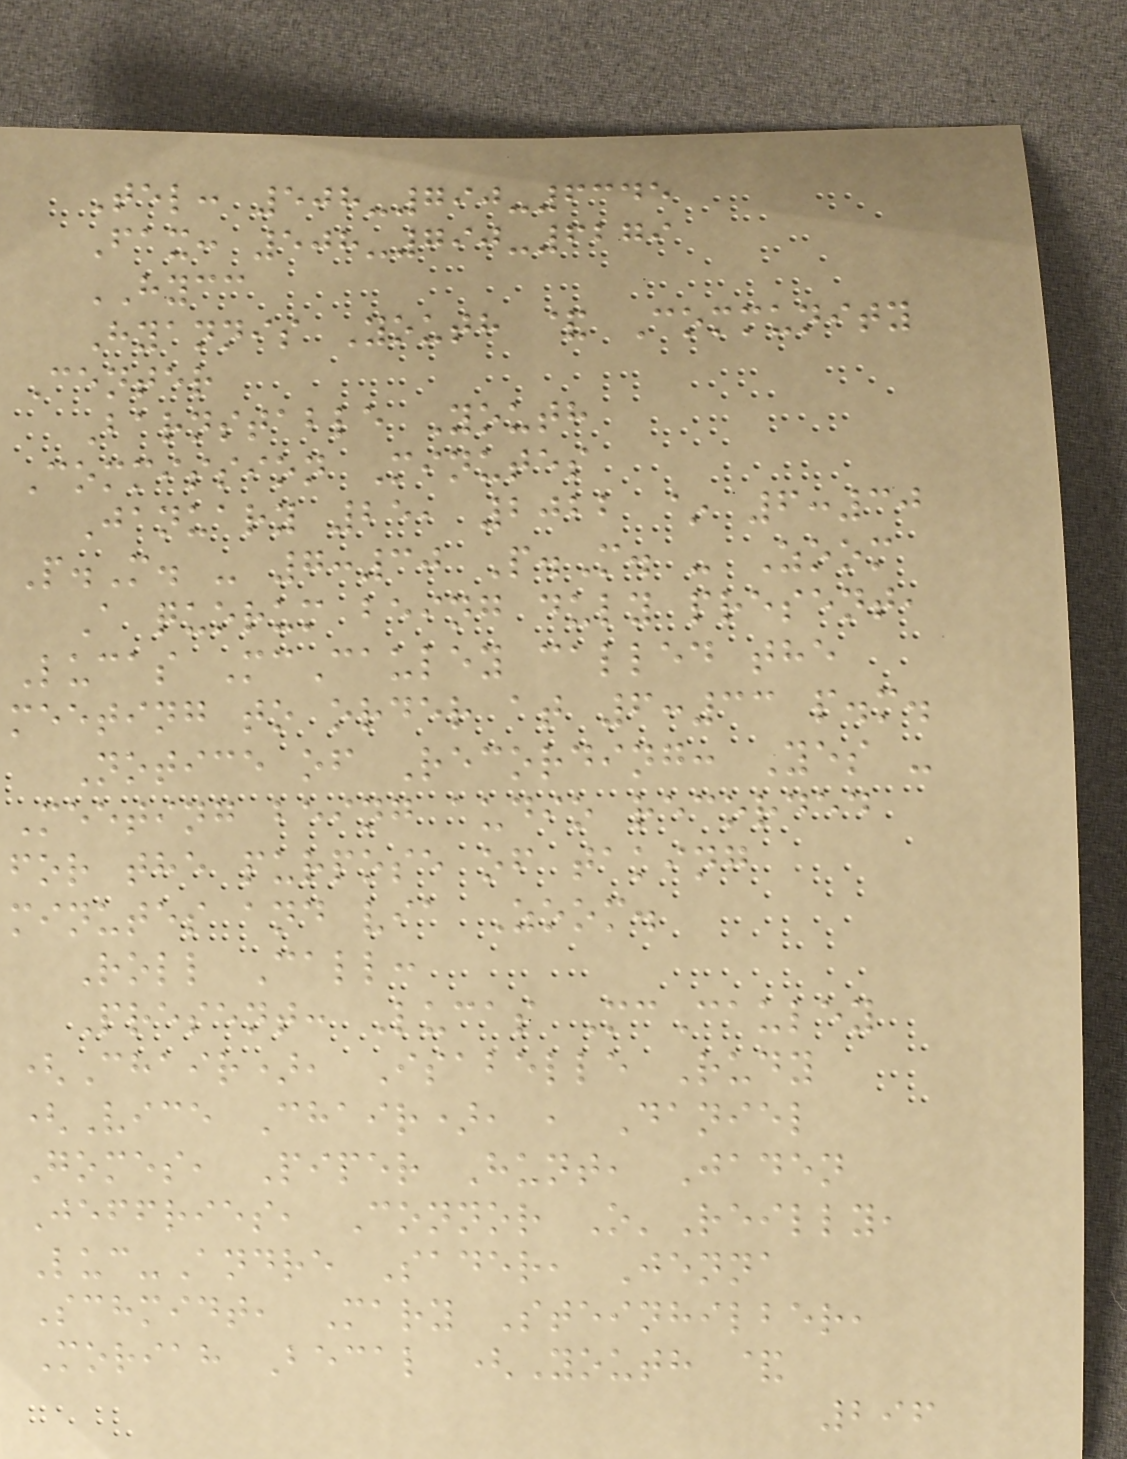Tel: 508-790-6345
Fax: 508-790-6279
HYCC
Hyannis Youth & Community
Center
Barnstable Youth
Commission Minutes
January 25, 2022 ~ 6:30
P.M. - 7:30 P.M. - Zoom
A quorum being duly present,
Lucas McCauley called the
meeting to order at 6:33 p.m.
Notice of Recording: Yes -
Meeting being audio recorded
for the purpose of taking
minutes and via Zoom.
Roll Call:
Present: Lucas McCauley
(Chair), Isabelle Rudy
(Vice Chair), , Daniel
Gomes, Piper Hunt, Jaden
Jeffries, Connor O'Reilly,
Luc-Andre Sader, Jenna
Schmidt, Mary Steinhilber,
Moriah Becal (Youth &
296
